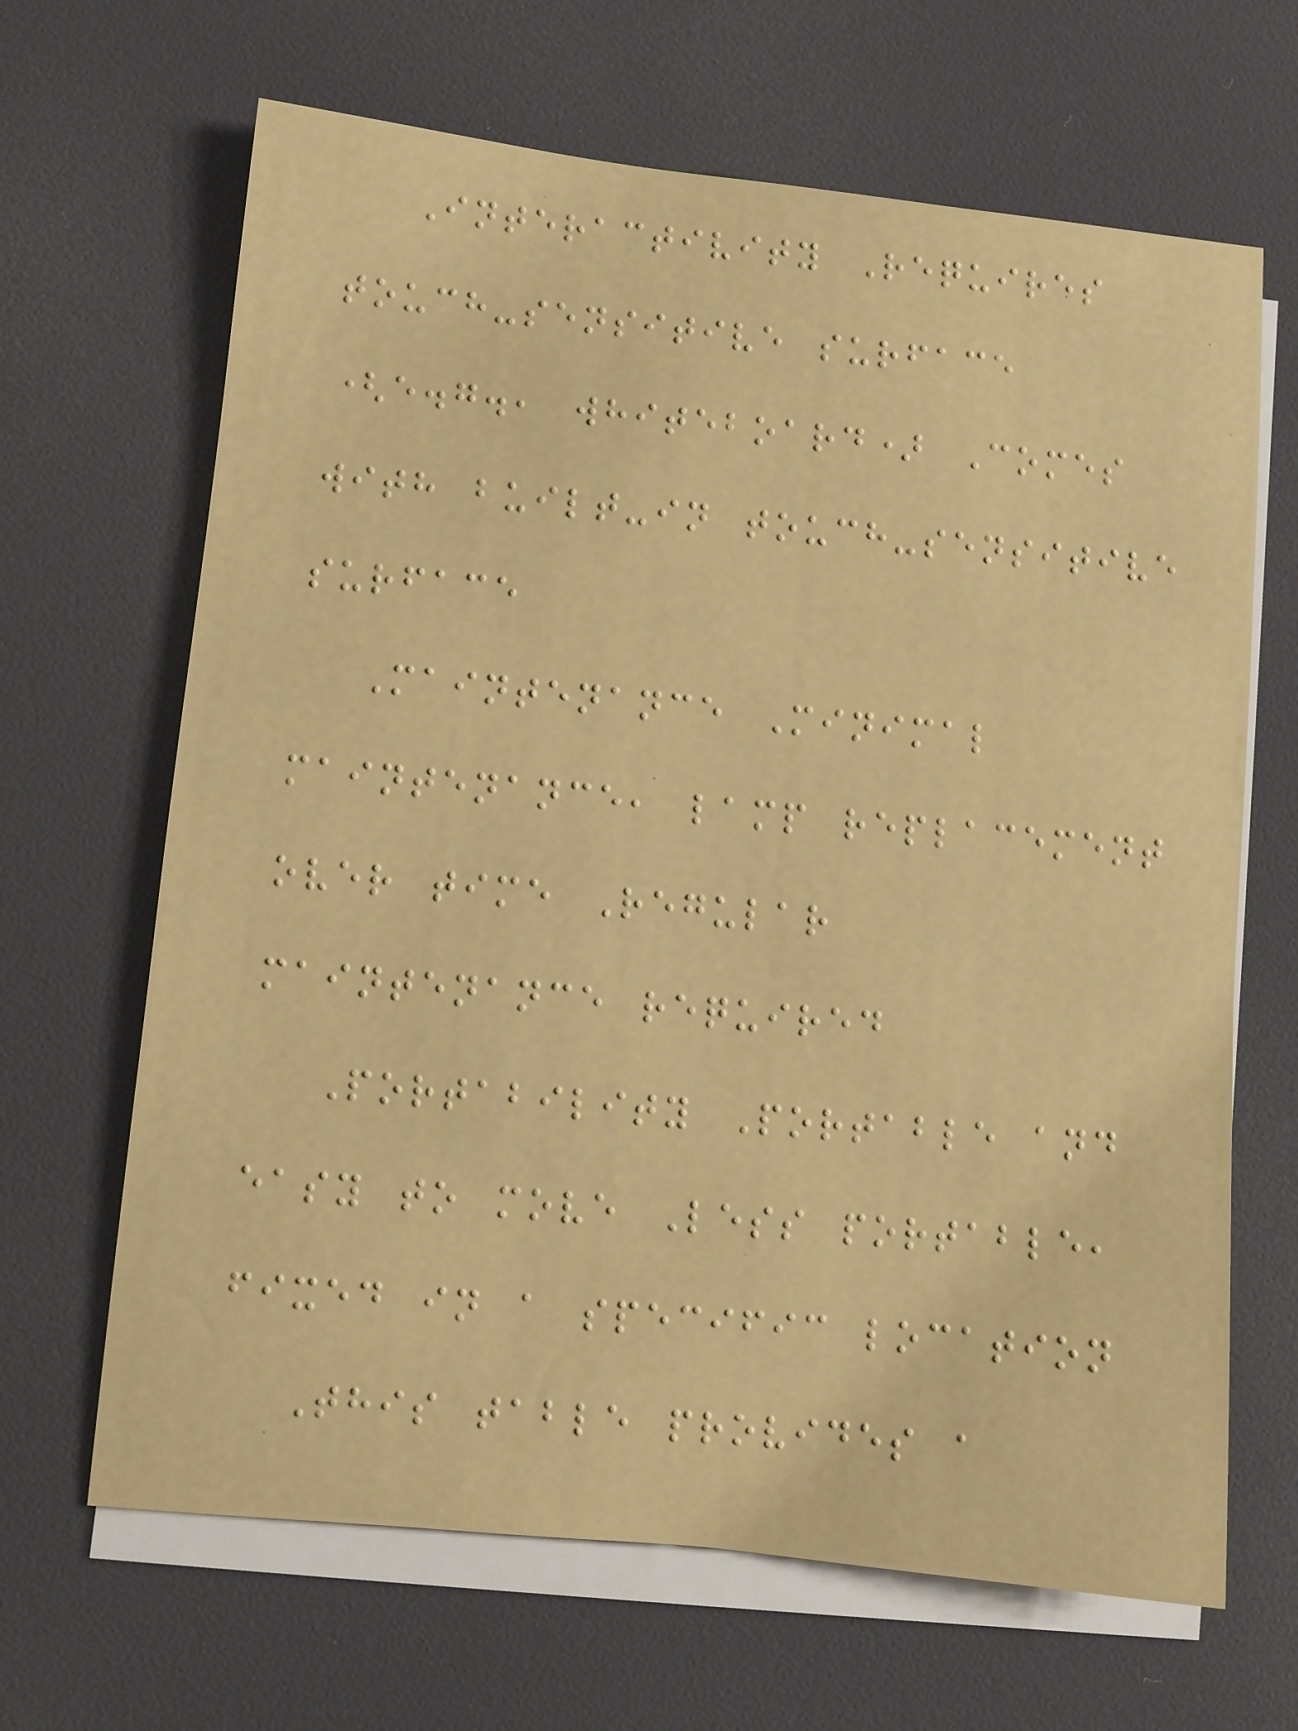Interactivity Requires
touch-sensitive surface
(e.g., whiteboard) Comes
with built-in touch-sensitive
surface
Maintenance Minimal
maintenance, lamp replacement
over time Regular
maintenance required
Portability Portable and
easy to move Less portable,
fixed in a specific location
This table provides a
